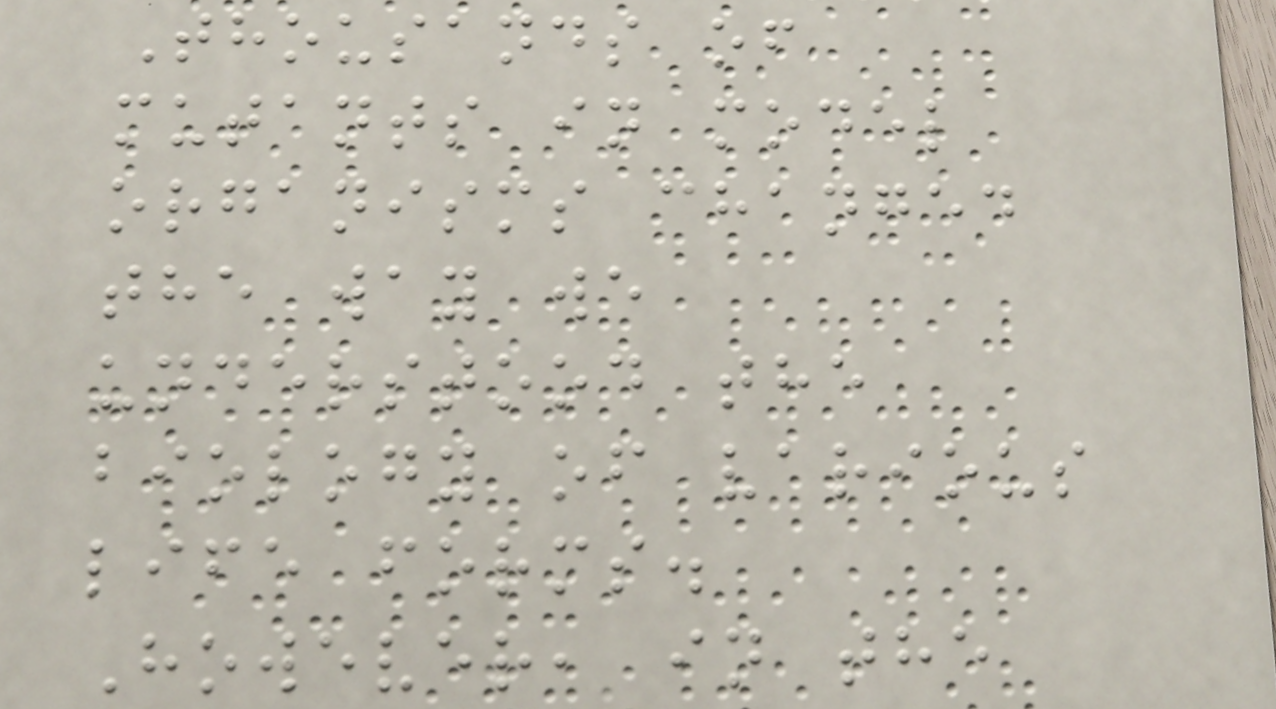Thousands of
mutants in model
organisms changed
the way we
understood the
biology of various
life forms.
However, in the
